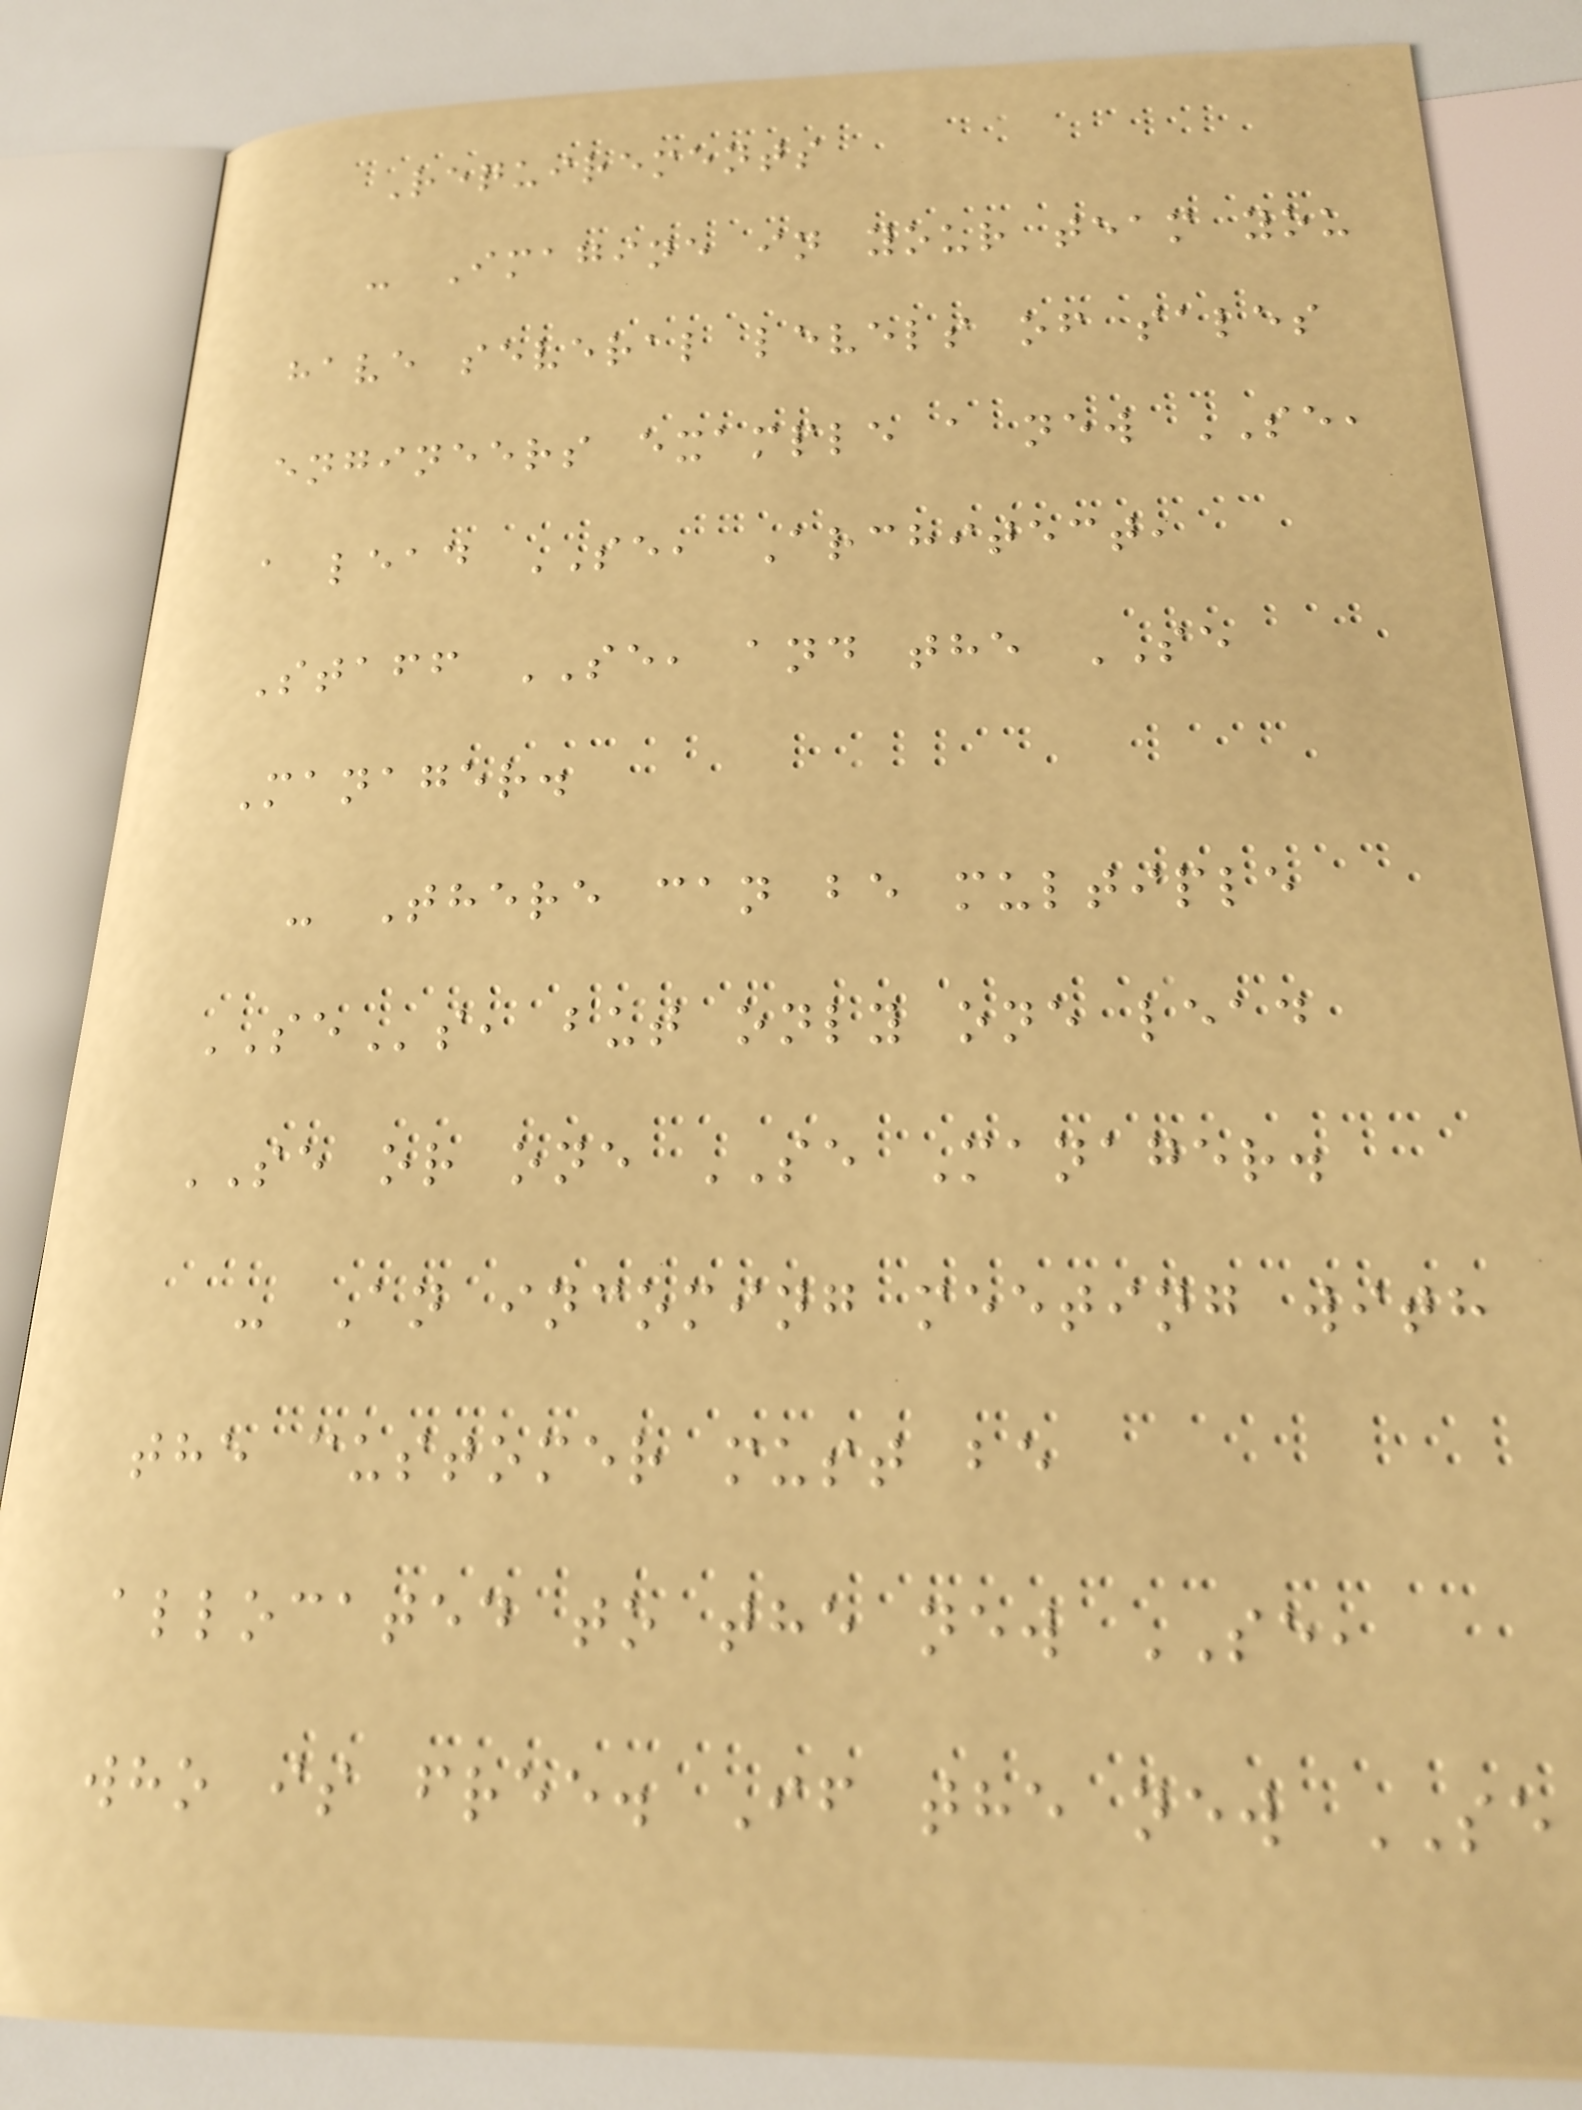Requirements
- Imagine in your team you
have several levels of sales
engineers example a new SE,
a lead SE, Architect,
Staff SE, and the SE
Manager.
- There can be multiple
SEs, but only one lead
SE or one SE Manager.
- An incoming meeting with
the customer must be
allocated to the new SE,
who is free. If the new SE
